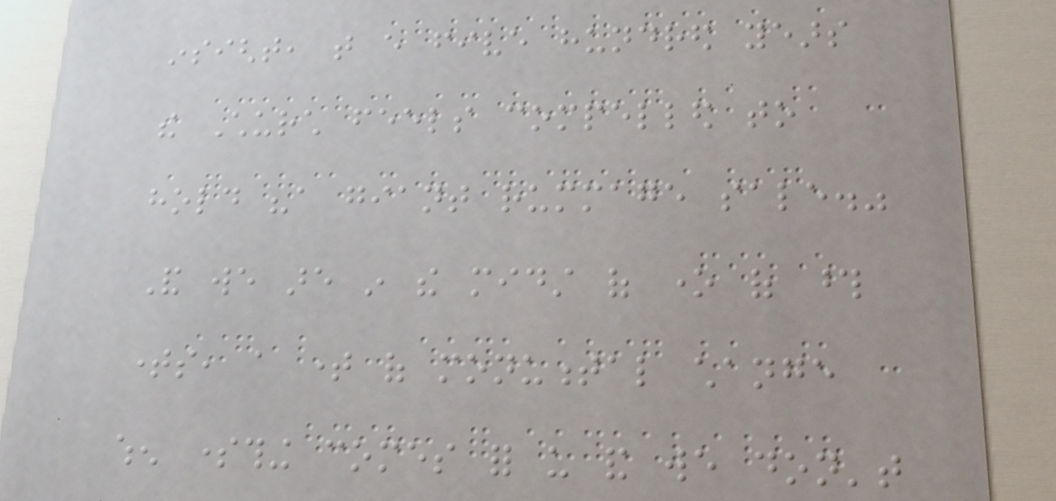insight, that every five hundred years
the Church feels compelled to
hold "a giant rummage sale."
And we are in the midst of one of those
times, a time of monumental change
when something comes for us and we don't
